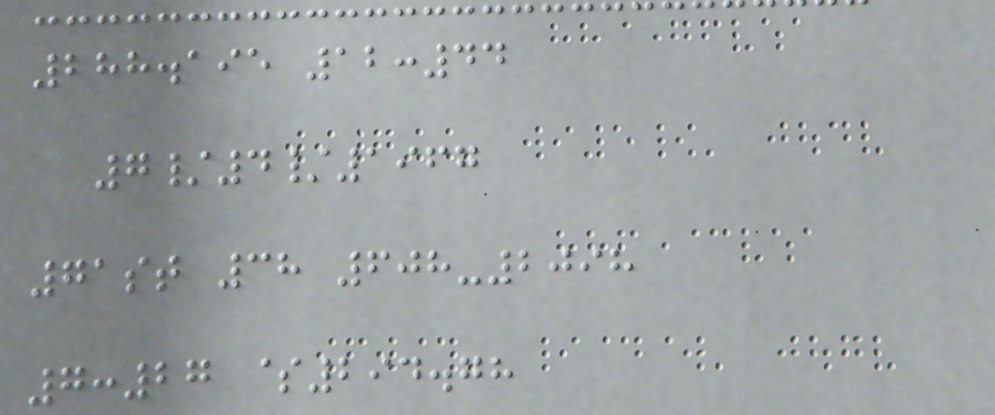288.195 12:44
7/4/1967
71st 38 608-2098
7:27 $294.78
